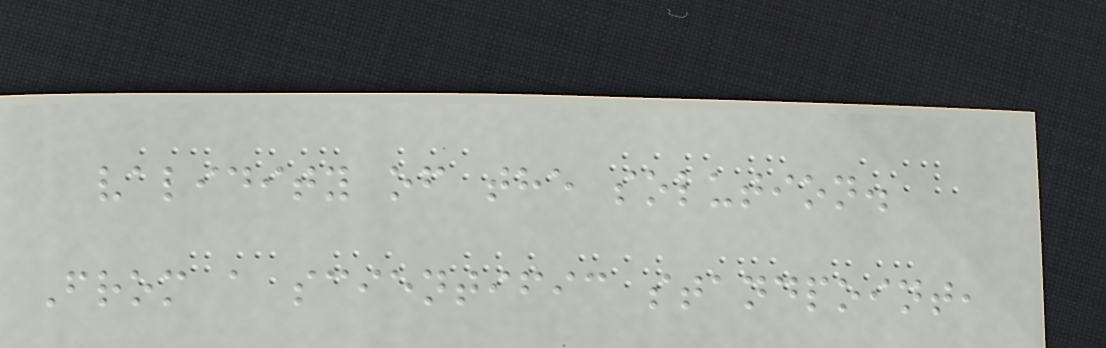validity of the solution.
From a scientific standpoint,
